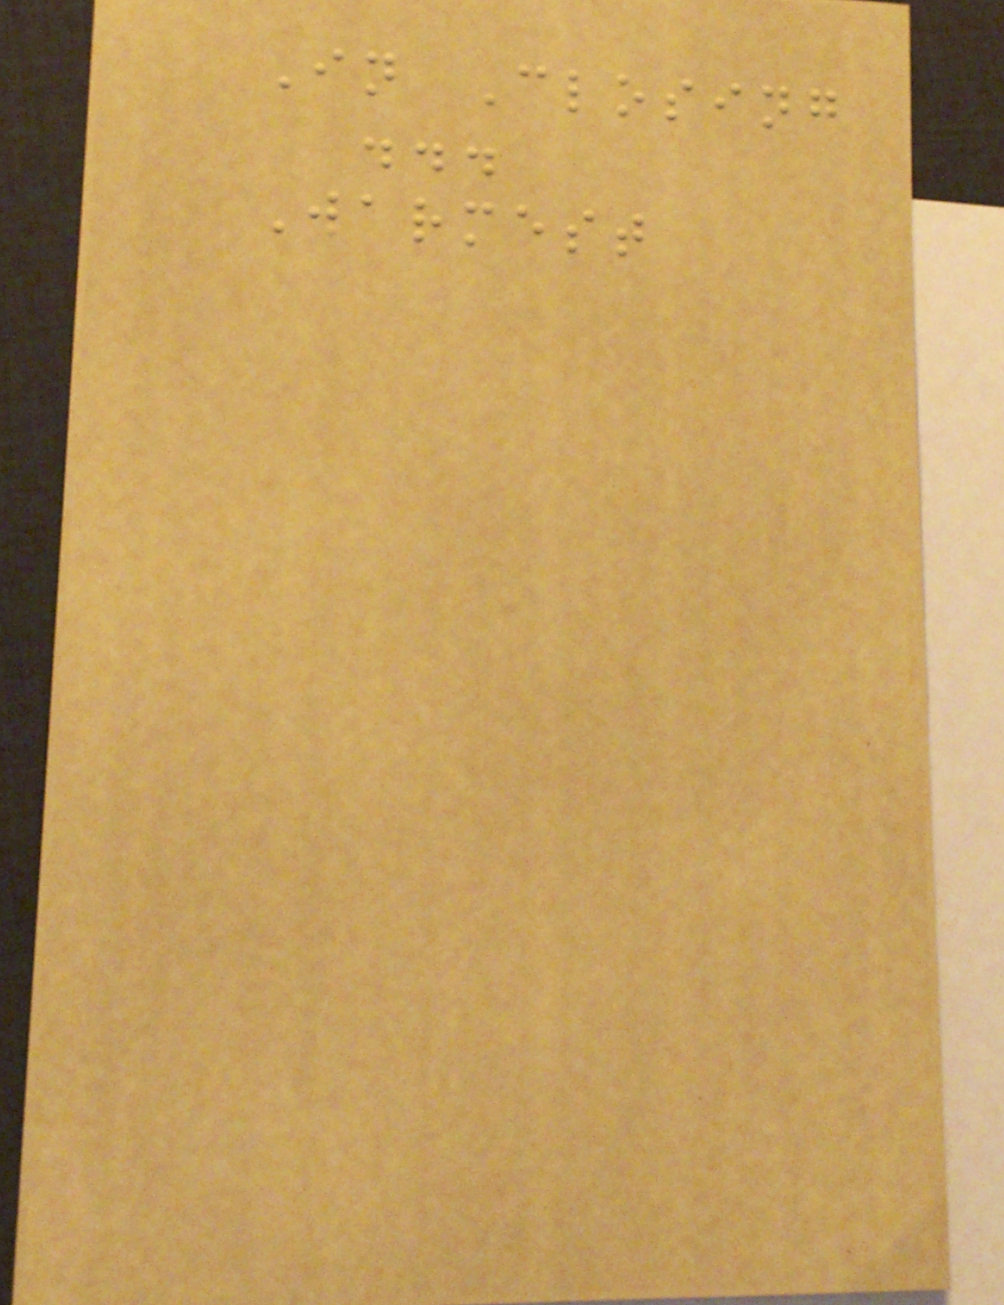In Closing
...
Warmest
